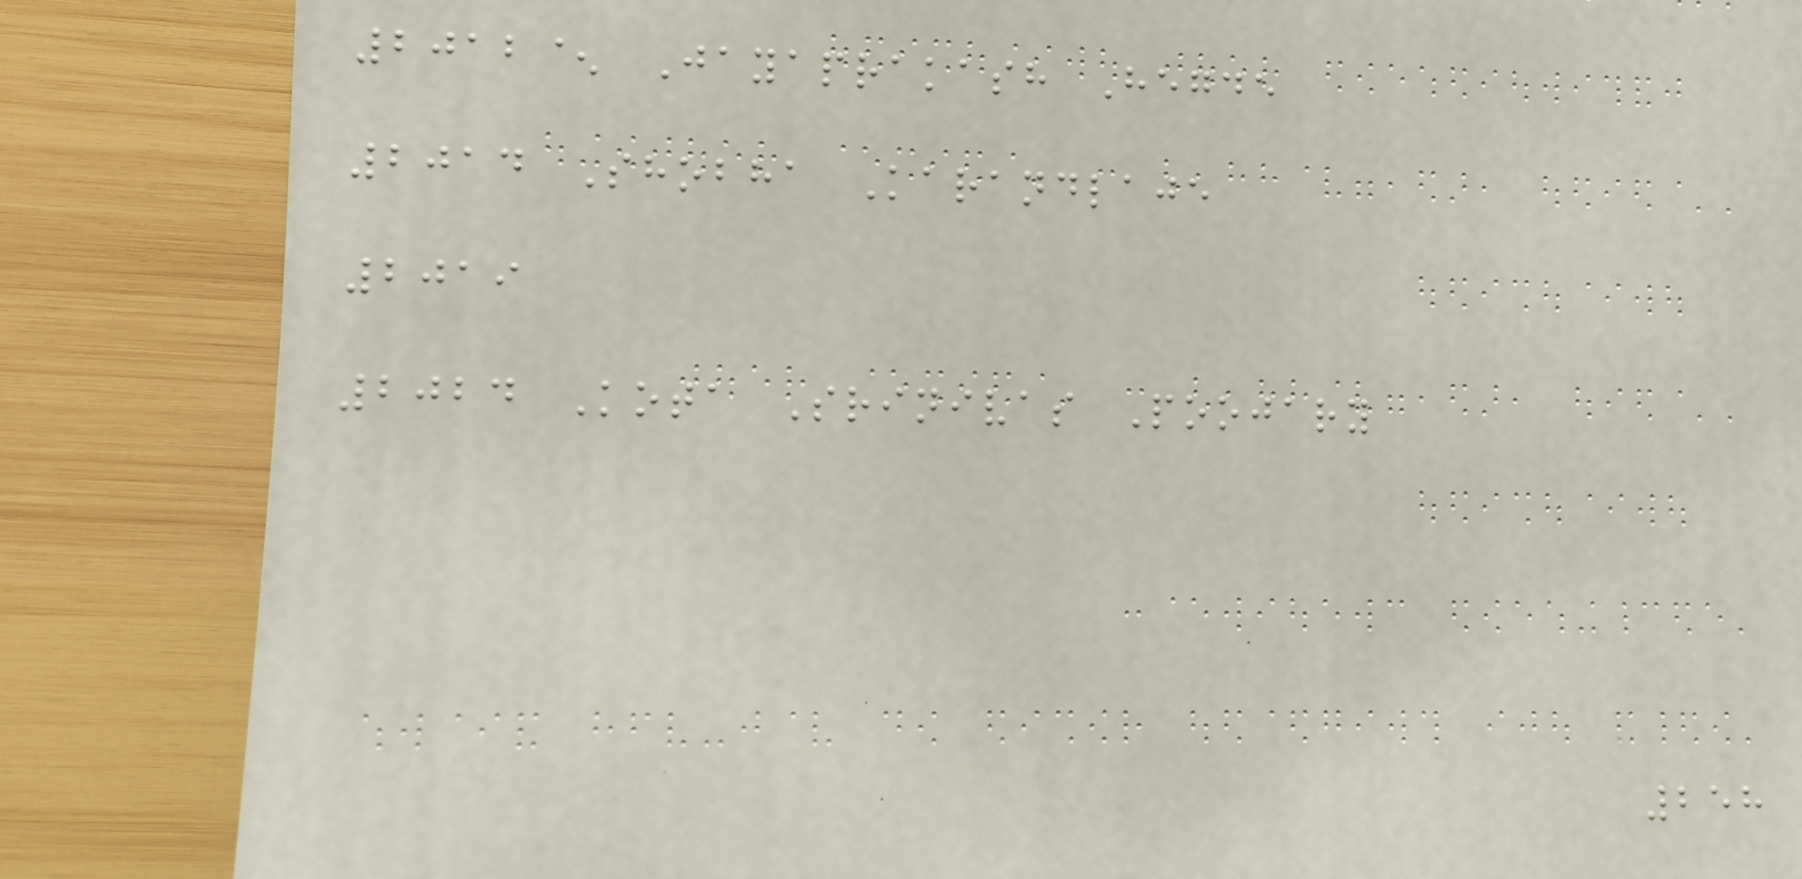2012^ Jayaprakash Hegde
2014 Shobha Karandlaje
2019
2024 Kota Srinivas Poojary
258
